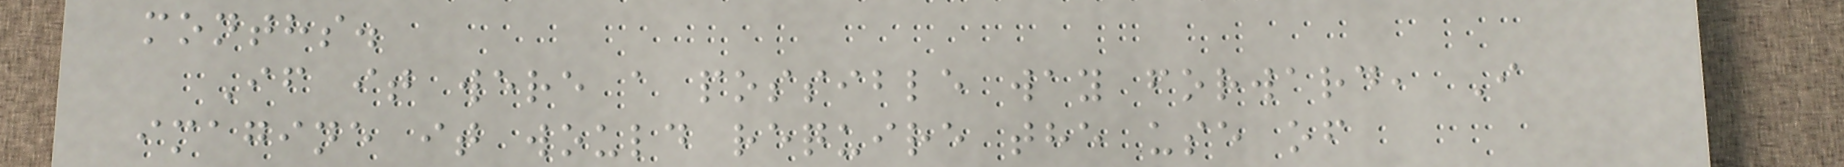months.
If it were a possible way forward, I
imagine it would require the use of
